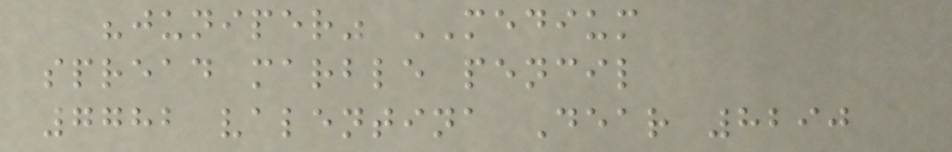"juniper" MEDIUM
spread marble pencil
7782 valentina Dear 8290
